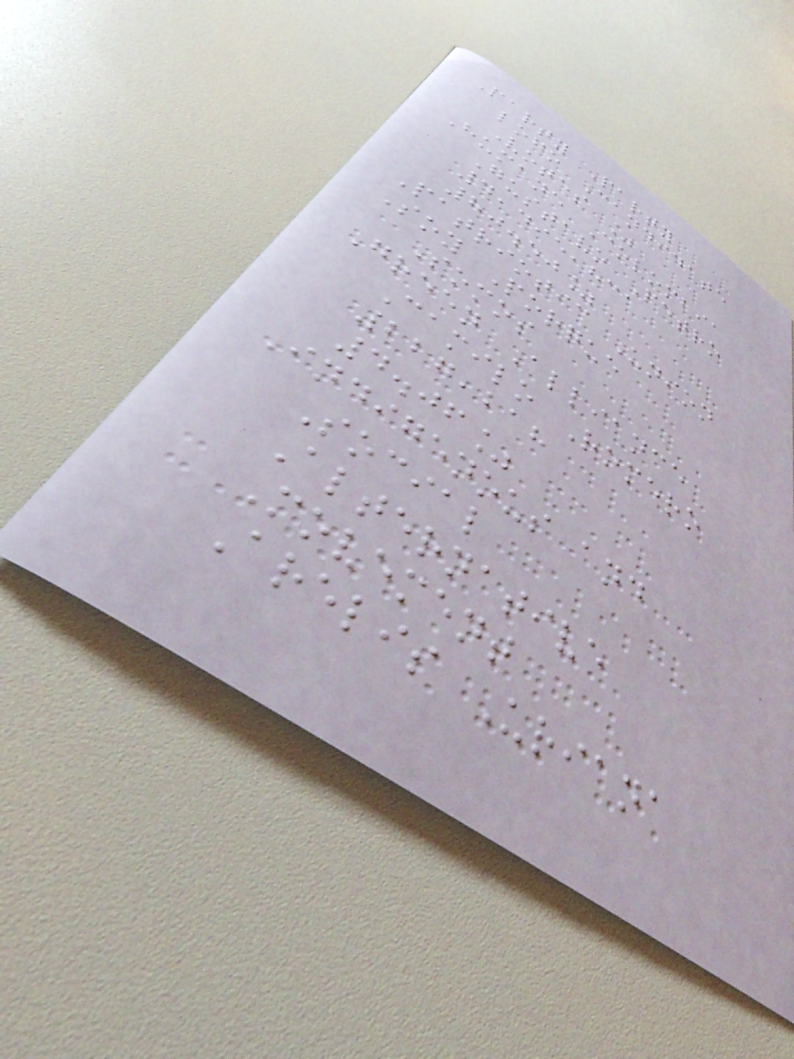Party Party
logo Candidate
Votes %
Humane Colombia
Gustavo Petro
4,495,831
80.50%
Patriotic Union
Soy Porque
Somos
Green Alliance
Camilo Romero
227,218
4.06%
Indigenous and
Social
Alternative
Movement
Arelis Uriana
